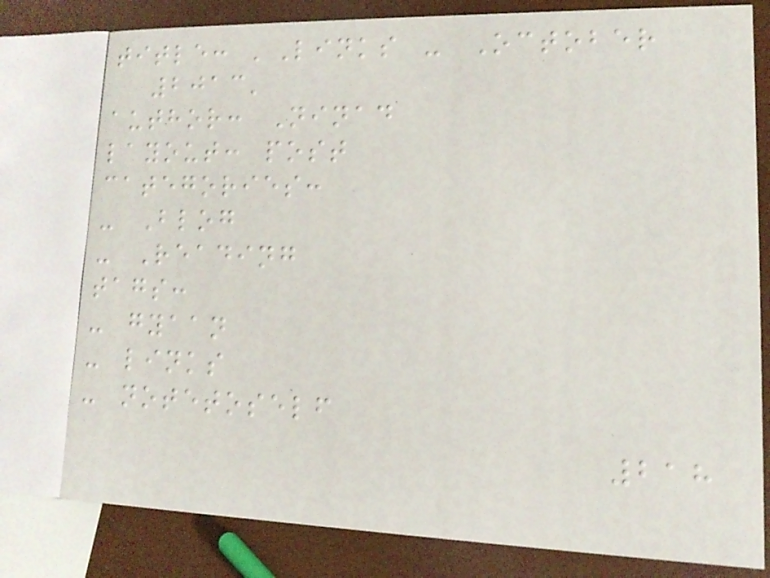title: 'Links - October
2013'
author: Ninad
layout: post
categories:
- Blog
- Reading
tags:
- gyaan
- links
- notetoself
218
